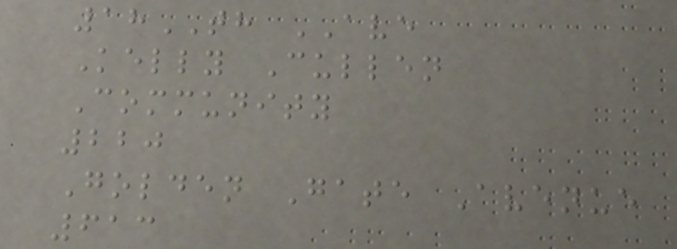18TH AVE
Kelly Cullen
Community
220
Golden Gate Avenue
613
